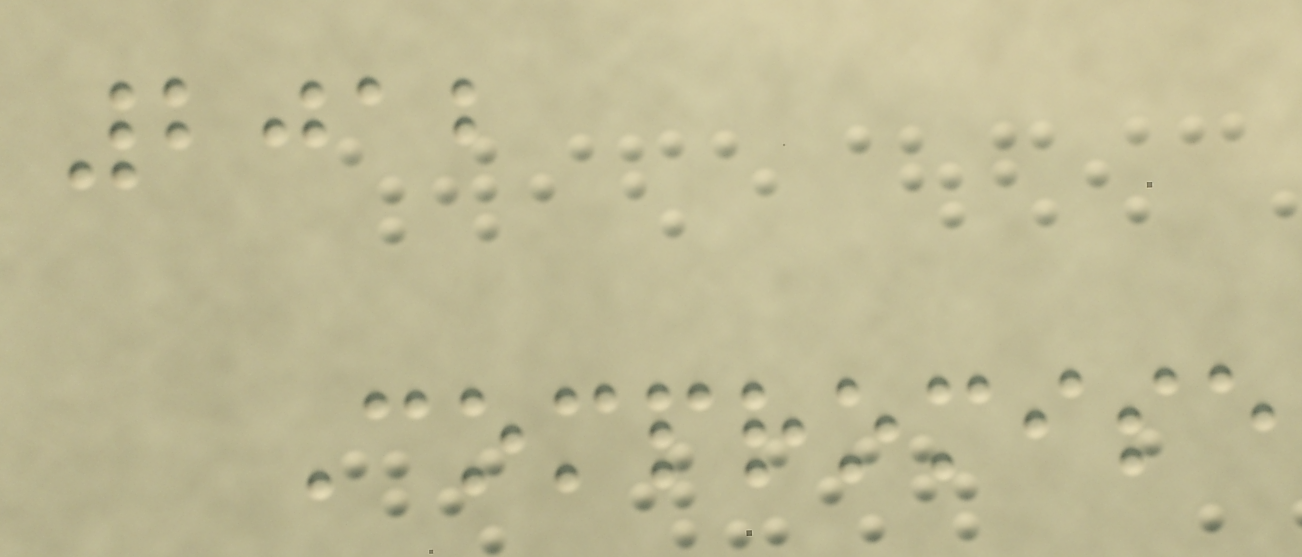2012
Compromise
